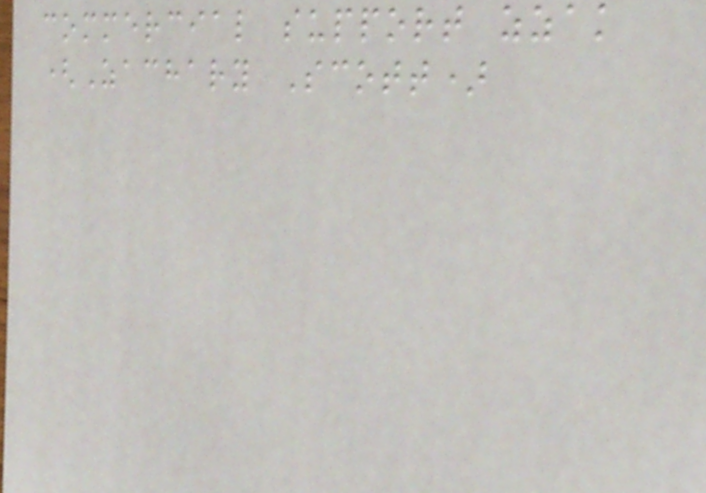commercial support zzak
(Zachary Scott)
